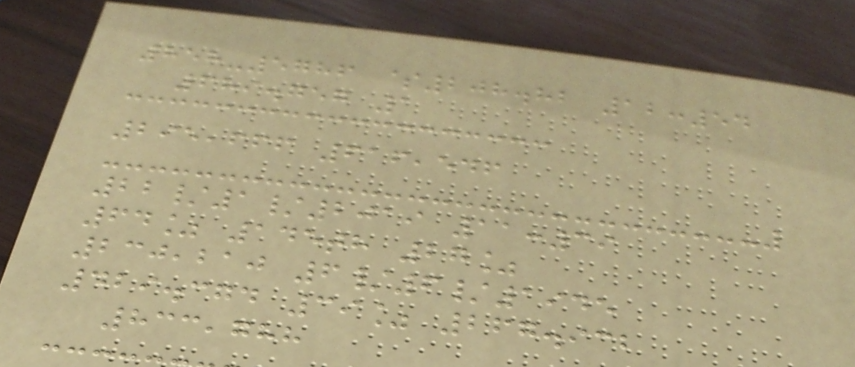858-5786 $208.82 12:54
689.757 1
295,666 616,546
22/1/2019 11:39
64% 145th 27%
230,210 6/6/1945
429.374 39% 267.932
833,788
